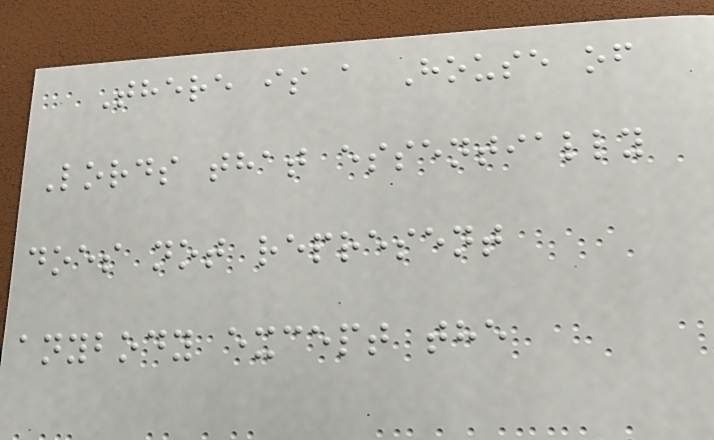There is a House of
Lords that essentially
does not represent
anybody except the
